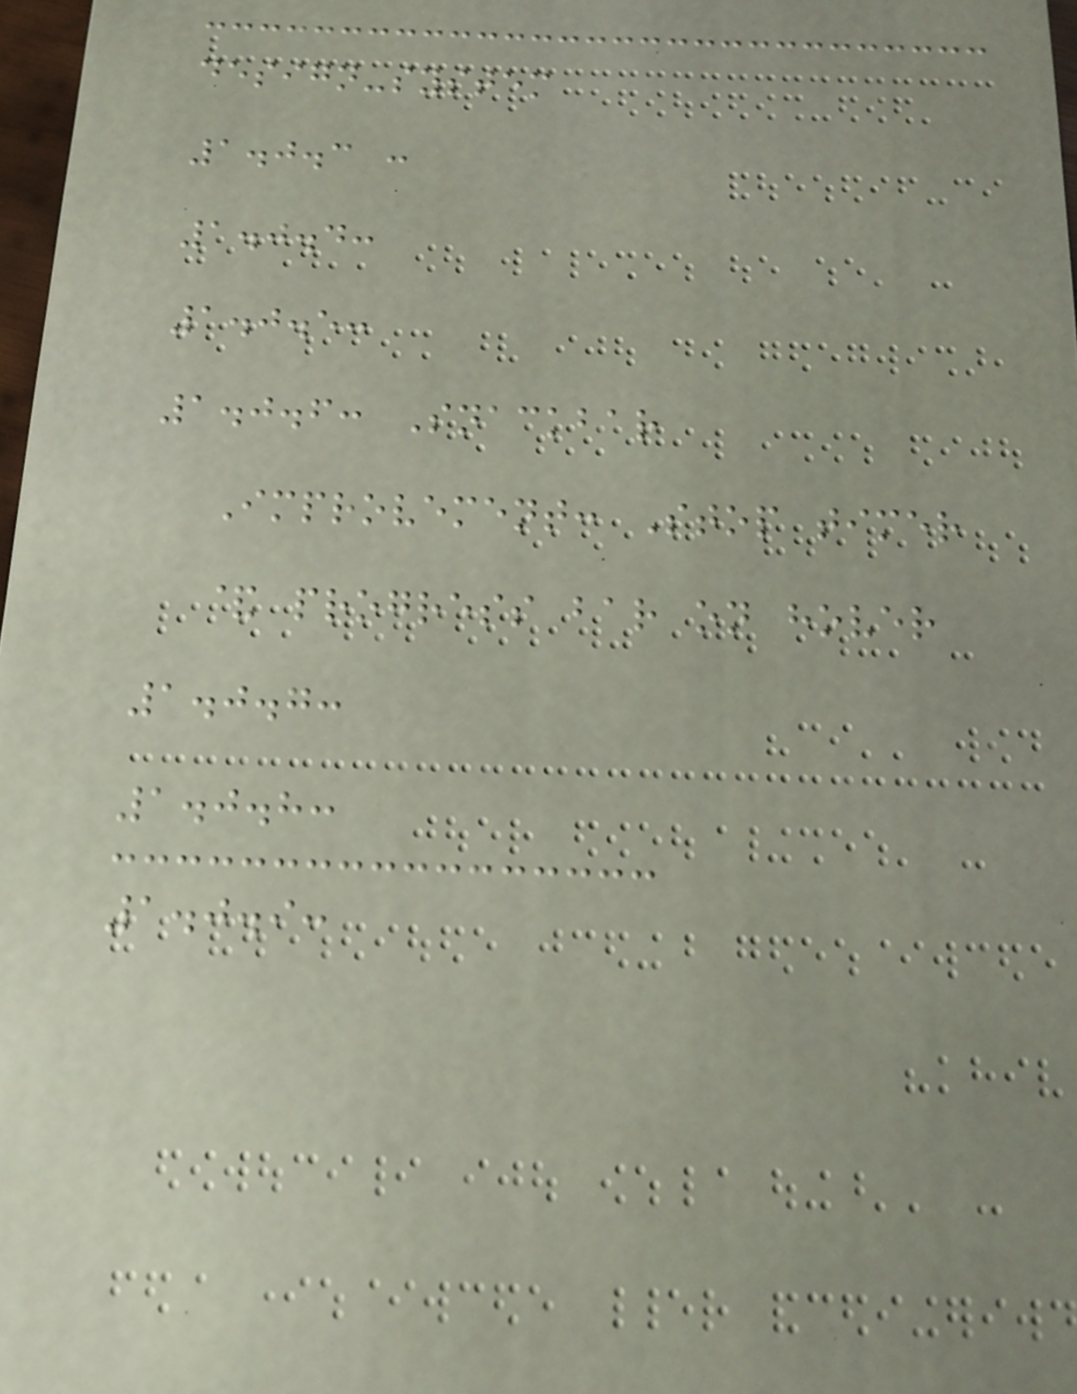design-system
1.0.3 :
1.0.4:
1.0.5:
1.0.6: Snackbar
Improvement: Stop timer
& progress bar on hover
1.0.7:
1.0.8:
1.0.9:
